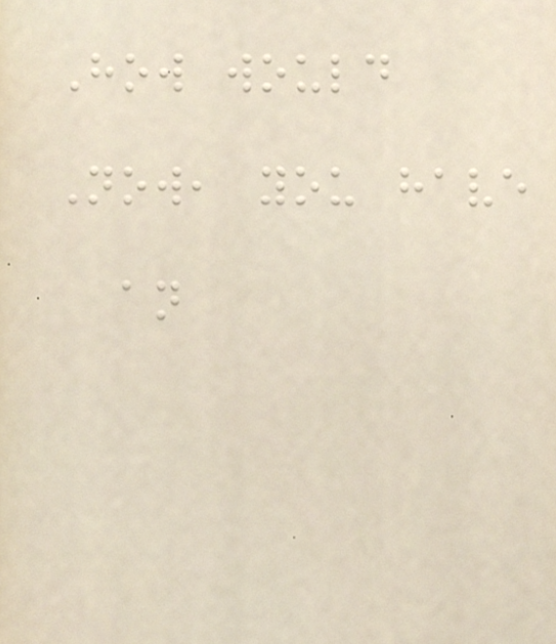How would
Now, you have
an
